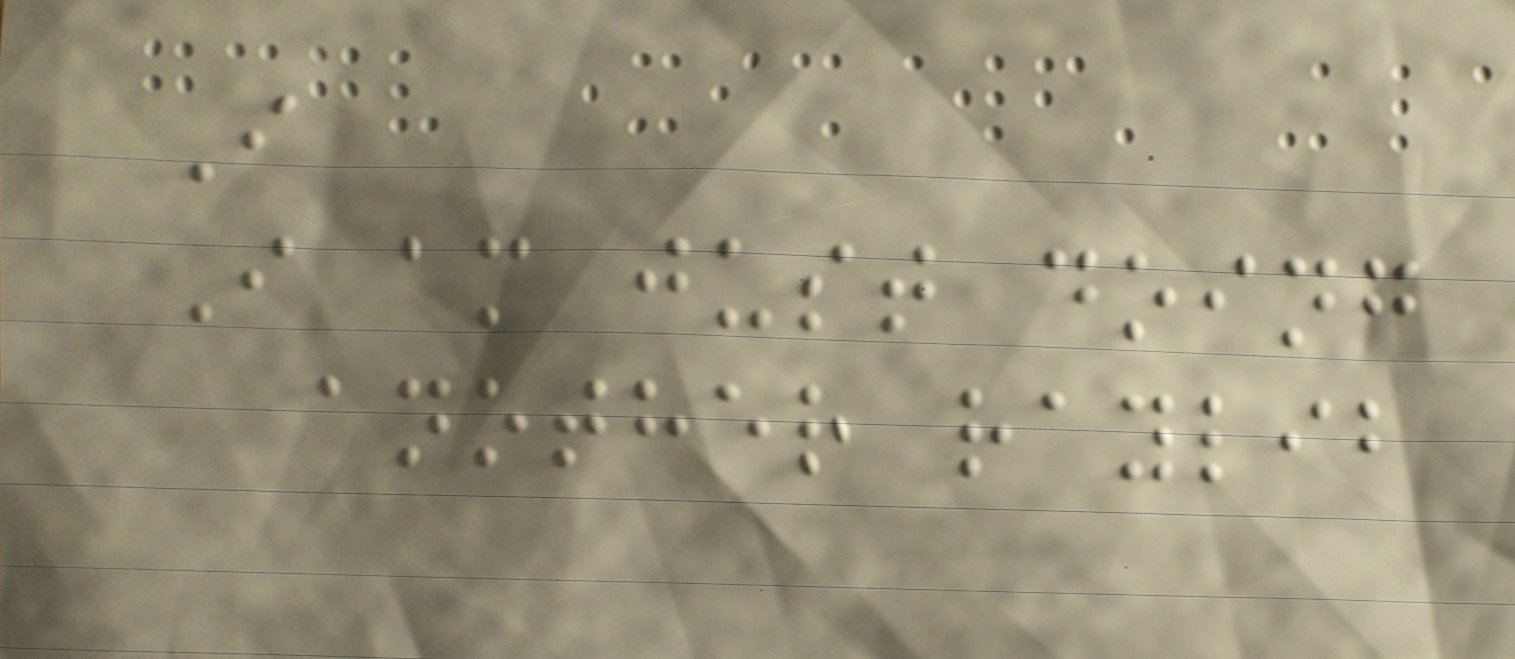I
I am just doing
another raylib
